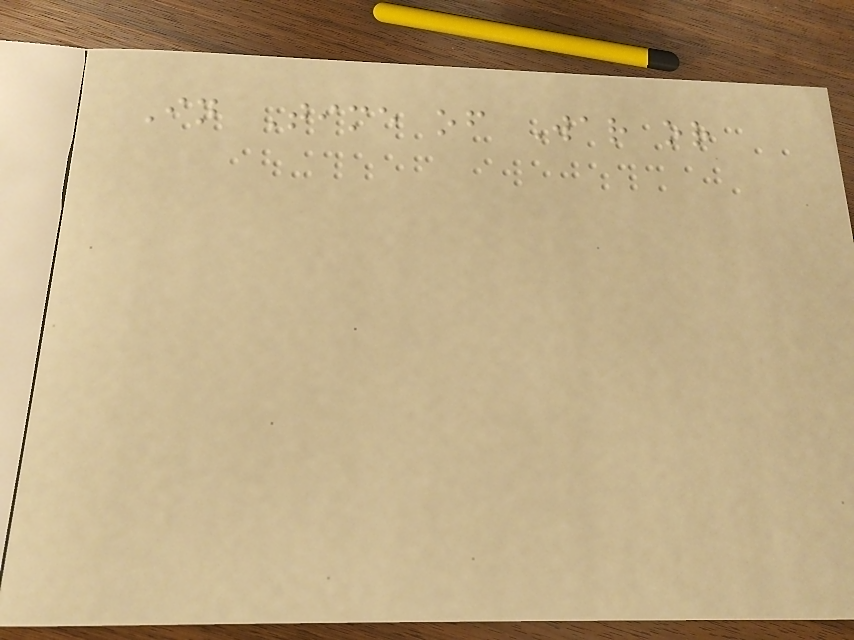In Time of War or
